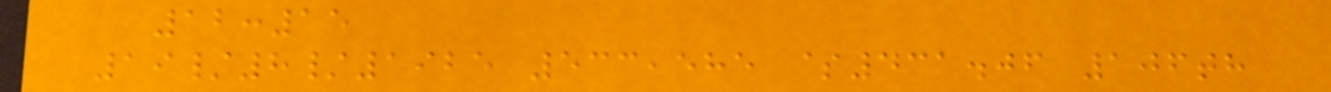12:15
19/8/1925 533,585 $431.06 106th
